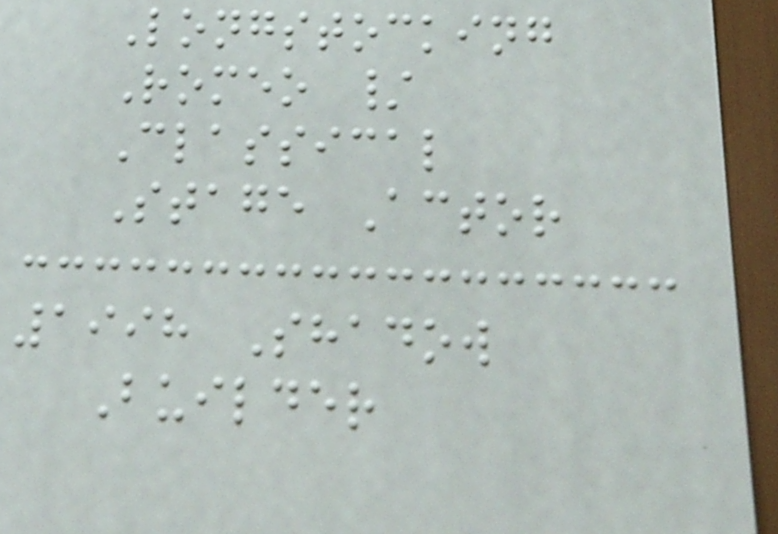Longstocking
Romeo /
Classical
Stage Actor
1998 Shadow
Builder
